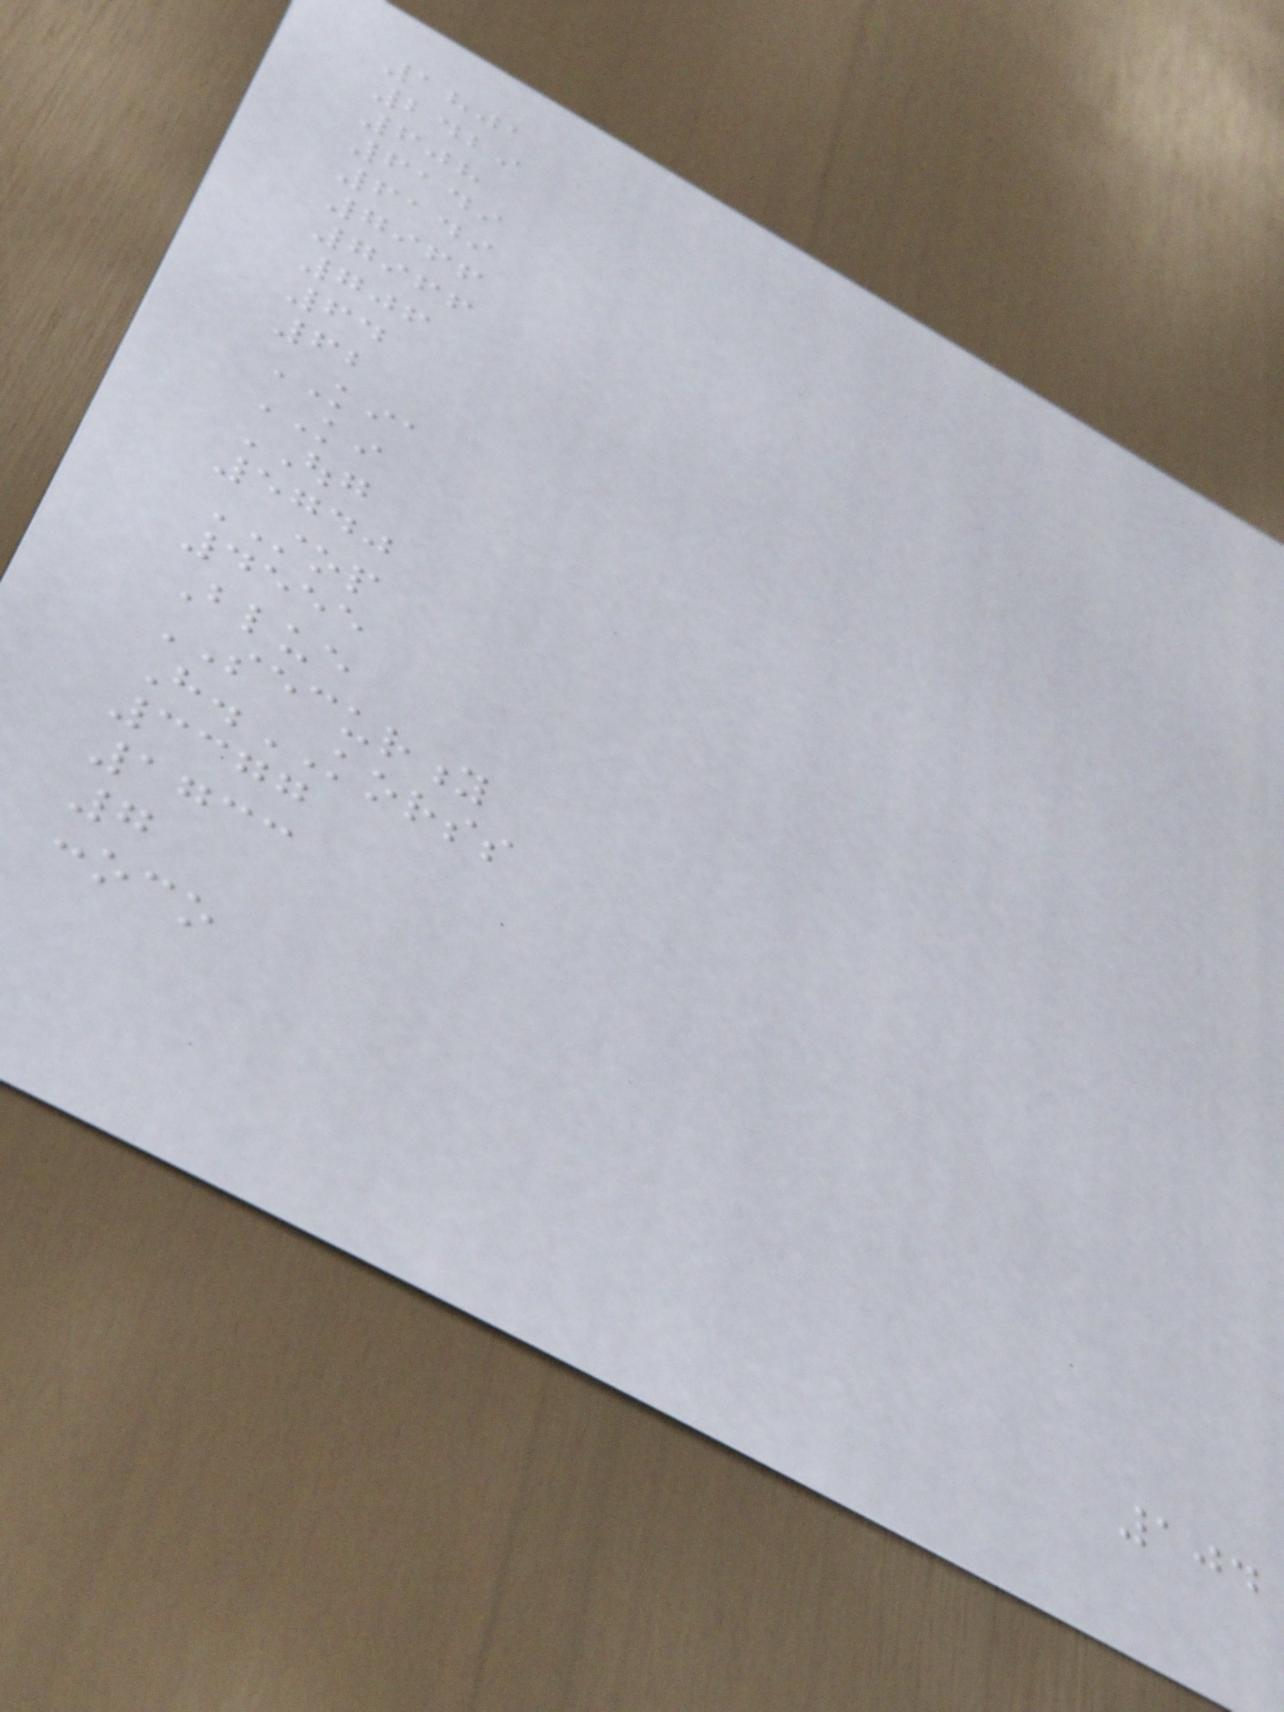1801
2429
608
6149
6149
7966
7966
706
64
62
KIA
KI
OUG
5740
STOP
4555
Blue
SECURITY
H.KORSS
3377
1733
7
conoco
104
